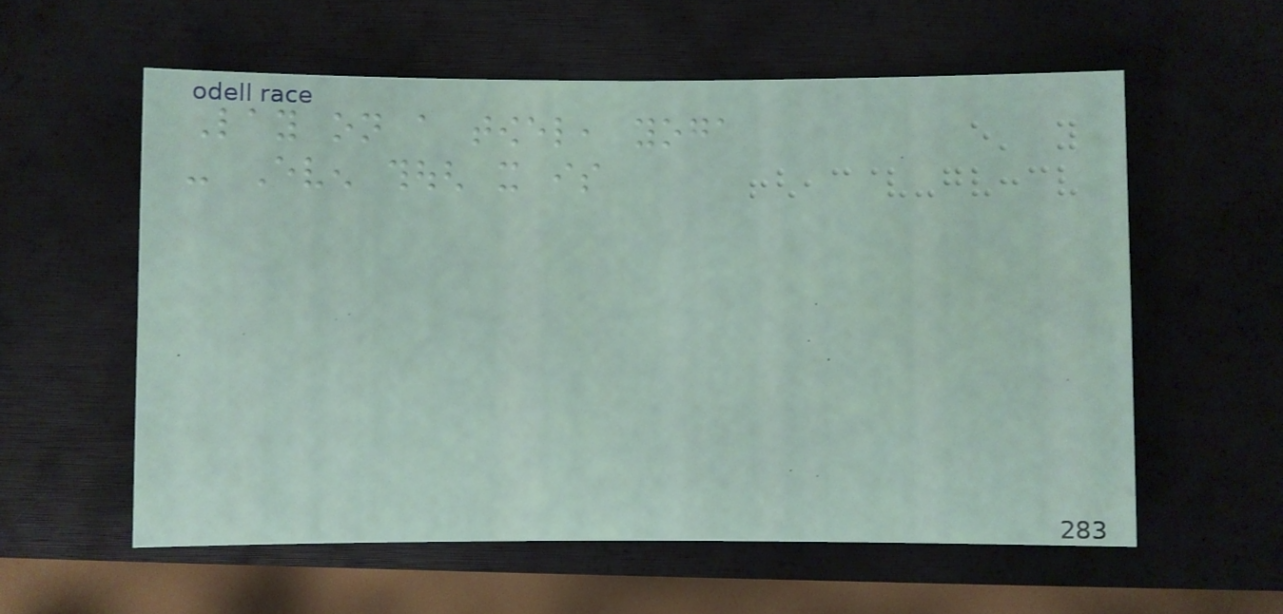Lay on a towel, yoga
- Even though it is
